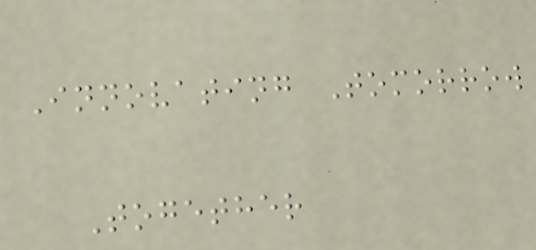Innovating Tomorrow
Together
